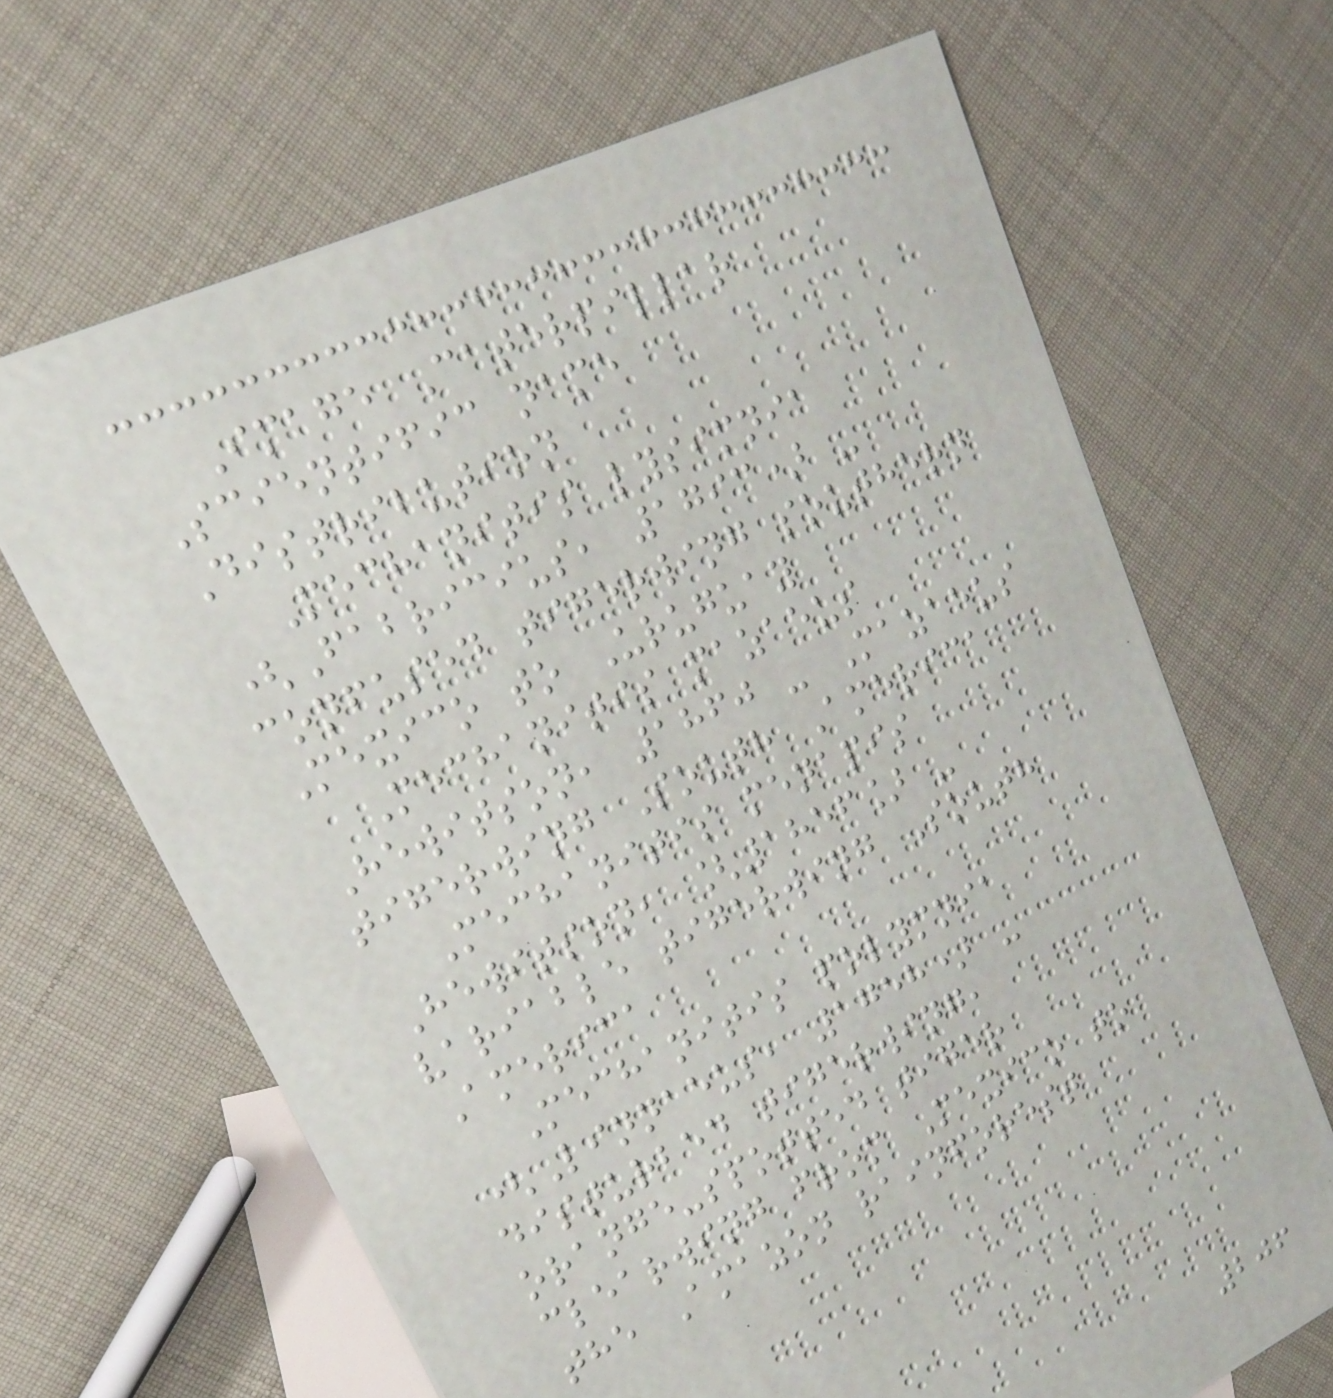Image Caterpillar
Scientific name
Distribution
Mechanitis lysimnia
(Fabricius, 1793) -
confused tigerwing southern
Mexico to Uruguay
Mechanitis mazaeus
Hewitson, 1860 - Mazaeus
tigerwing South America
Mechanitis menapis
Hewitson, [1856] -
variable tigerwing South
America
Mechanitis polymnia
(Linnaeus, 1758) -
disturbed tigerwing,
orange-spotted tiger
clearwing from Mexico to
the Amazon rainforest
206
